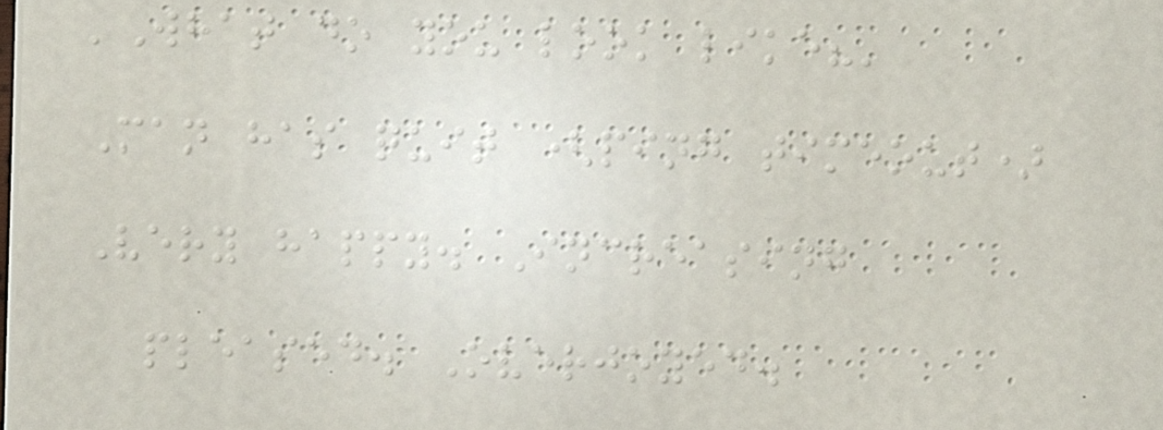'What do you look like?'
Man has quit (ping timeout)
Very happy. Increasing
pleased. Overjoyed.
